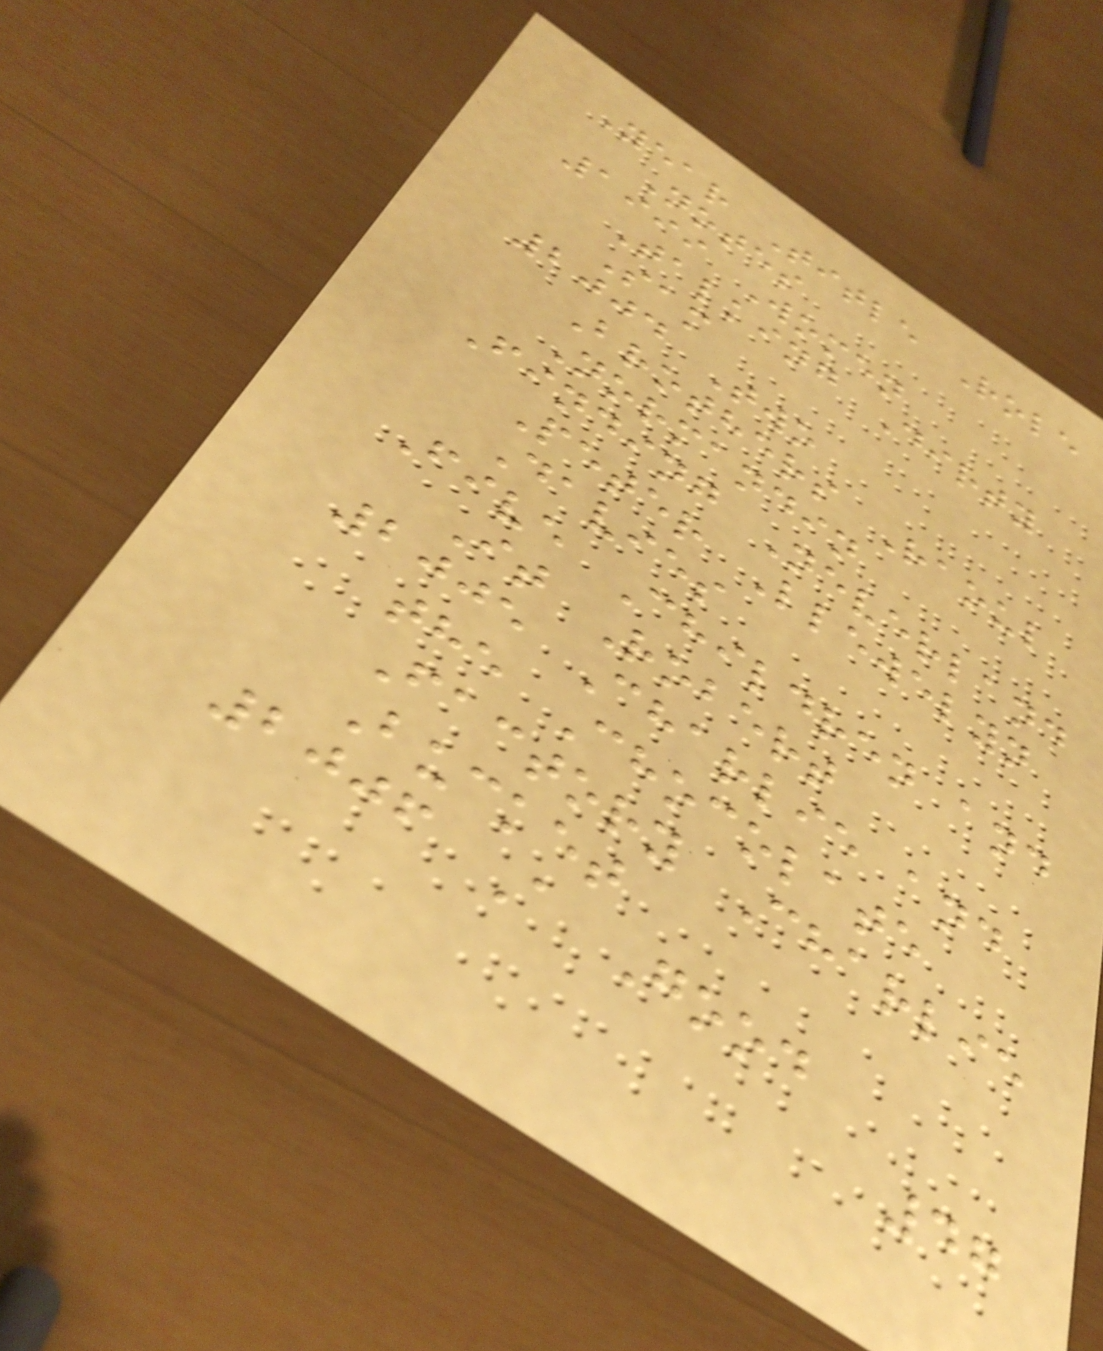Year Title Role
Notes
1999 Women
Talking Dirty
Sam
2004 Two
Brothers Raoul
Normandin
Finding Neverland
Peter Llewelyn
Davies
Five Children and
It Robert
2005 Charlie and
the Chocolate
Factory Charlie
Bucket
2006 A Good
47
